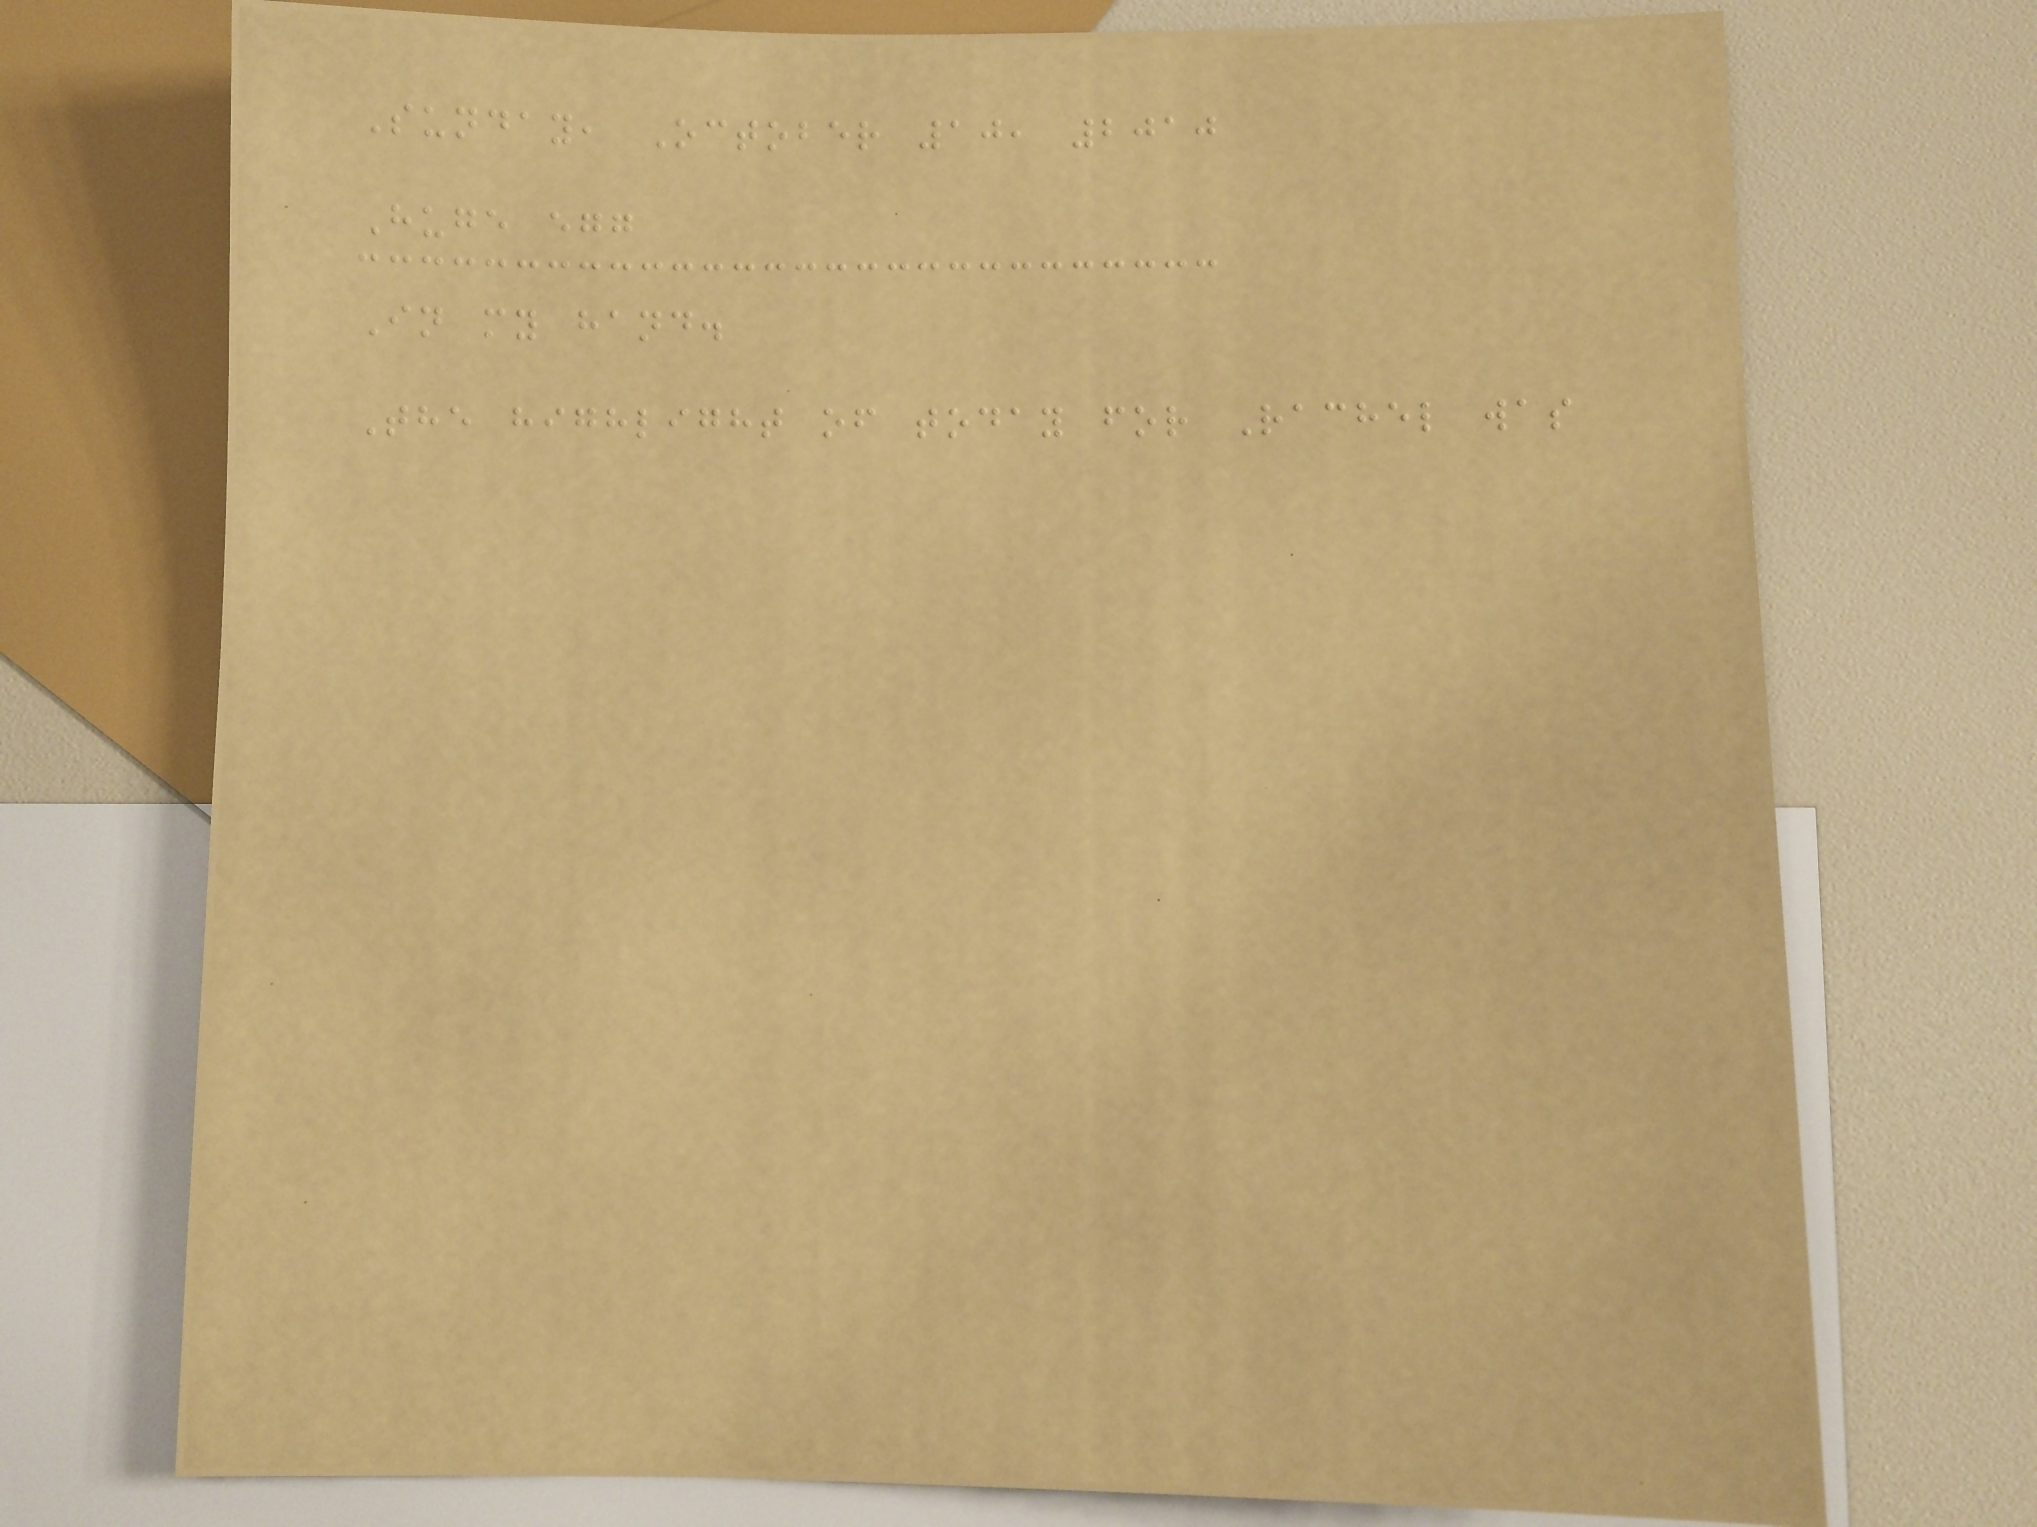Sunday, October 10, 2010
Huge egg
In my hand.
The highlight of today for Rachel was
